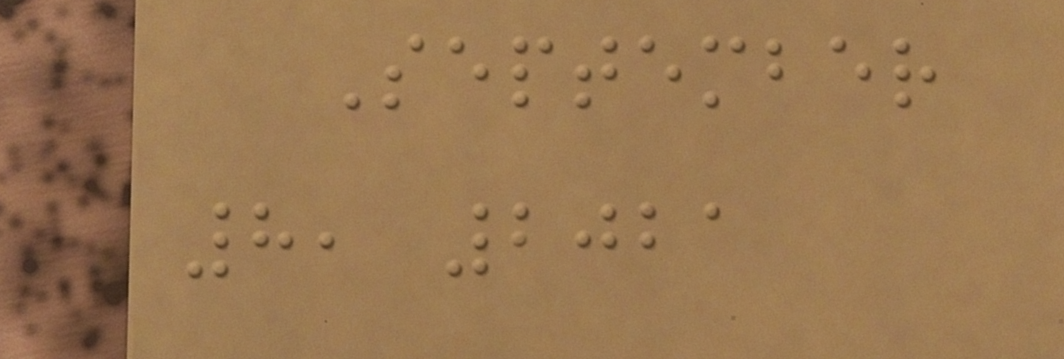September
8, 2021
